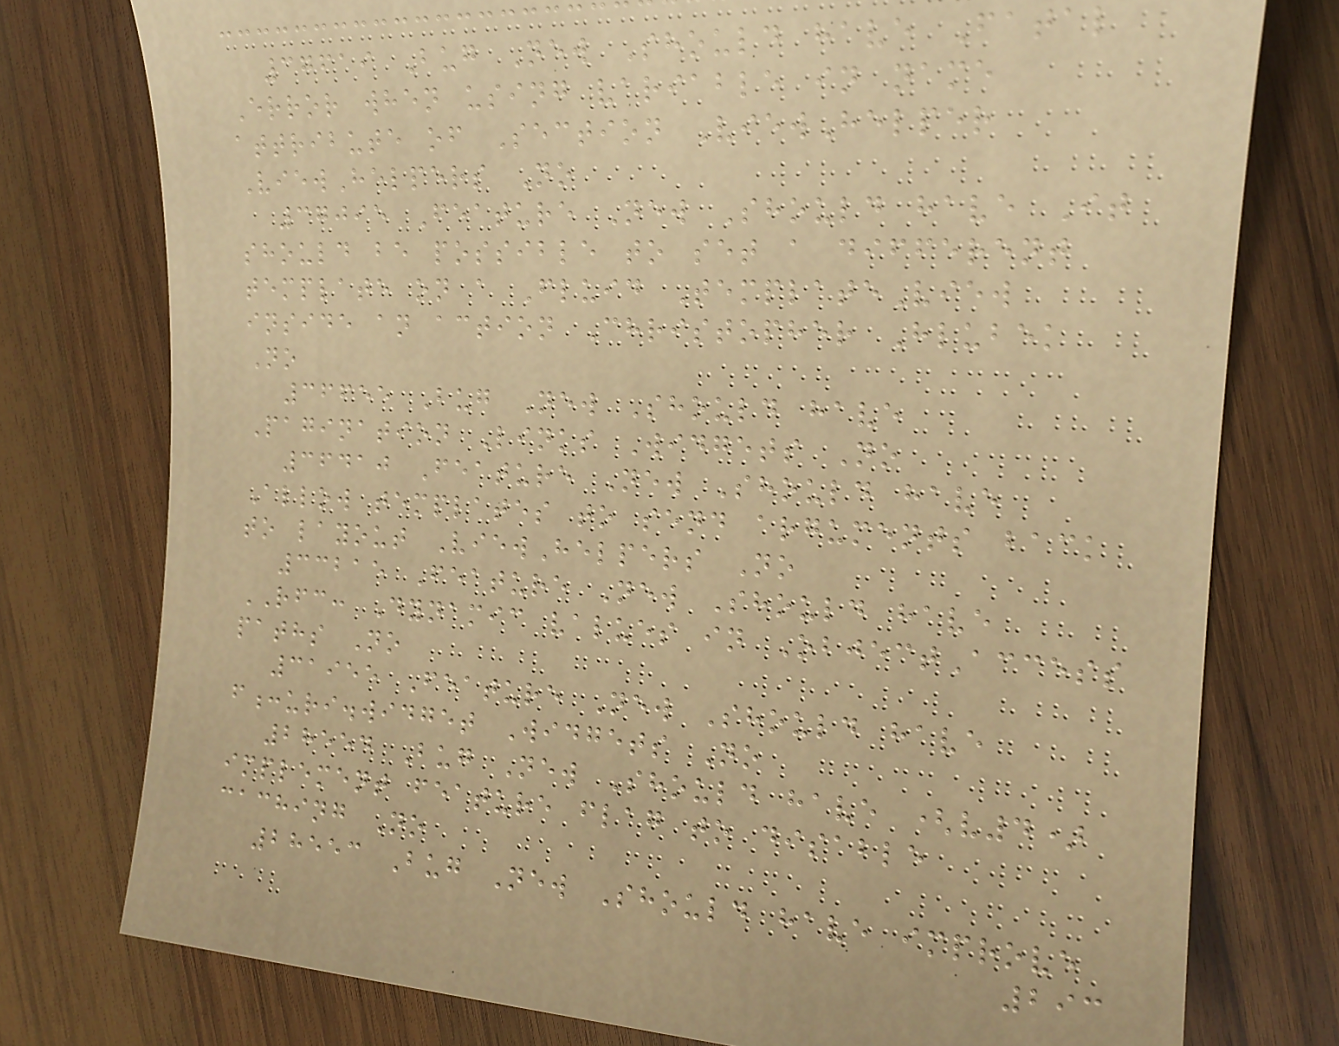37619 Bug New Should have Fatal
Error when using variable in name
attribute of Section ViewHelper
ViewHelpers No
37095 Feature New Should have It
should be possible to set a different
template on a Fluid TemplateView
inside an action Christopher Hlubek
No
36655 Bug New Should have
Pagination Links Widgets No
36410 Feature New Should have
Allow templates to send arguments back
to layout ViewHelpers No
33215 Feature New Should have
RFC: Dynamic values in ObjectAccess
paths No
31955 Feature New Should have
f:uri.widget Widgets No
28554 Bug New Should have (v4)
implement feature flag to disable
caching No
28553 Bug New Should have improve
293
